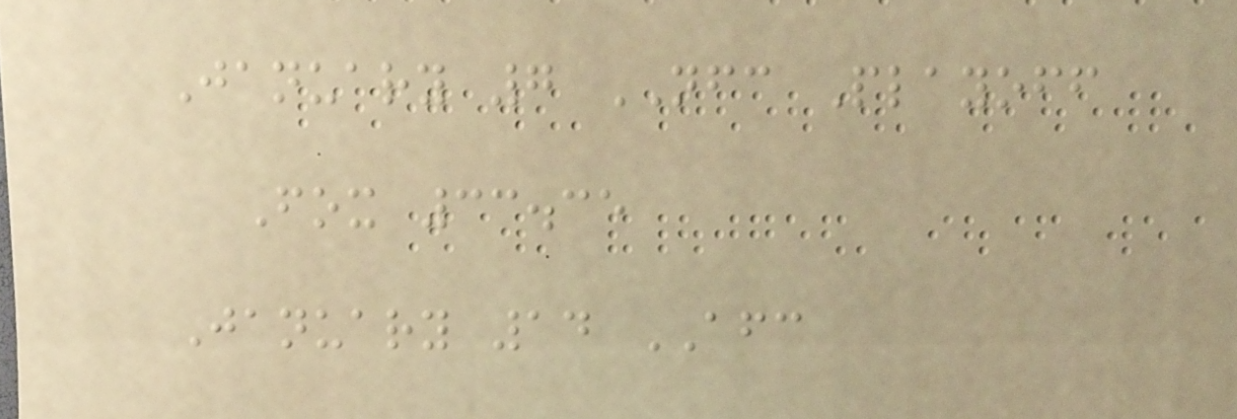January 7 NFC Playoff
Fox 33.35
January 14 AFC
